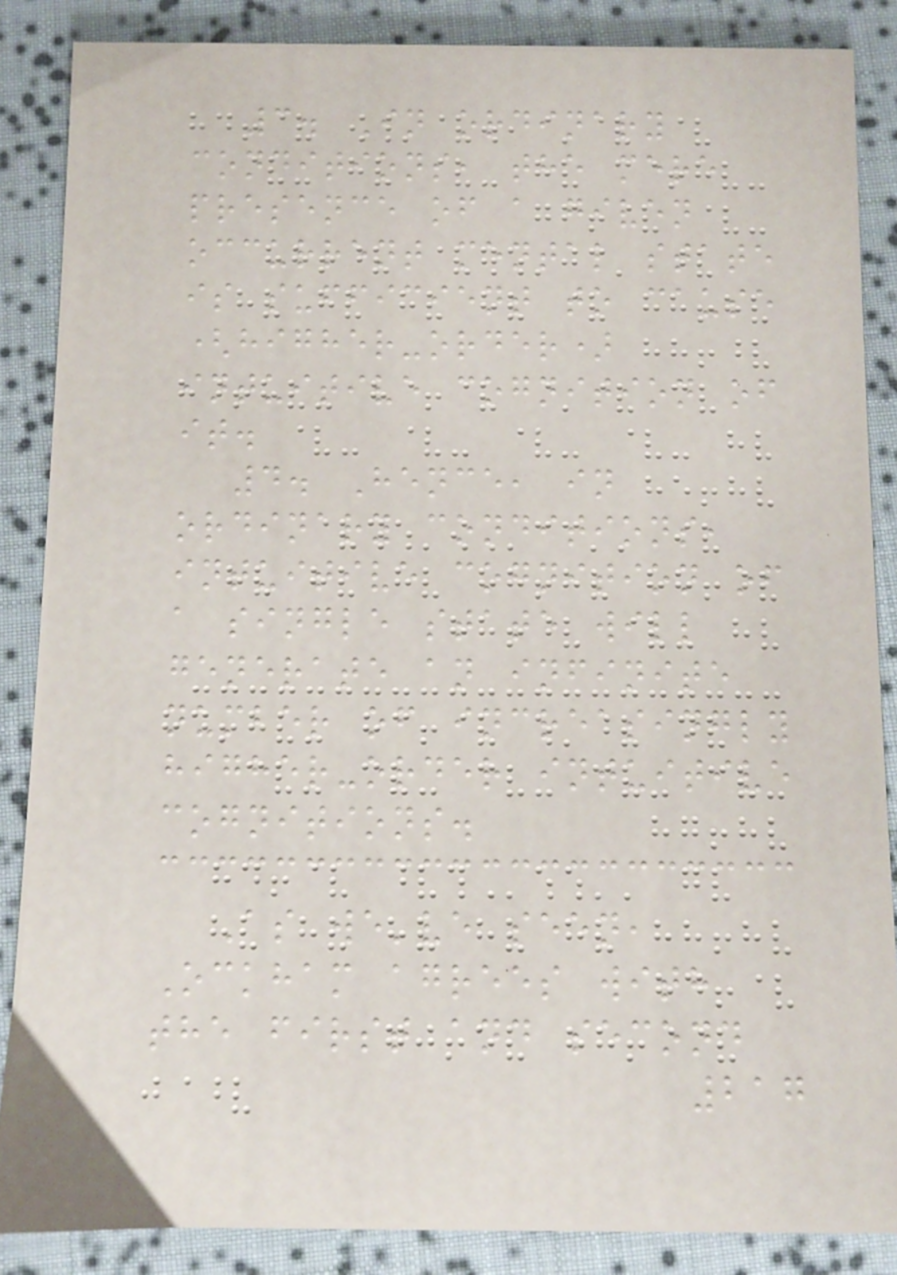3. In ordinary
conditions, the mere
presence of a given
occurrent mental state
is sufficient to cause
(higher-order)
intuitive cognition of
it.
4. Hence, in
ordinary conditions,
intuitive cognition of
a single state will
generate an infinite
number of increasingly
higher-order intuitive
cognitions.
As we've seen,
Ockham agrees with
the first and second
217
